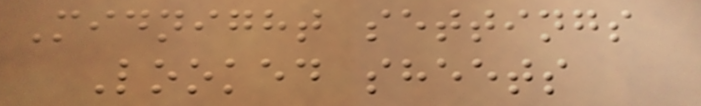Midnight settings
Looked sheets
